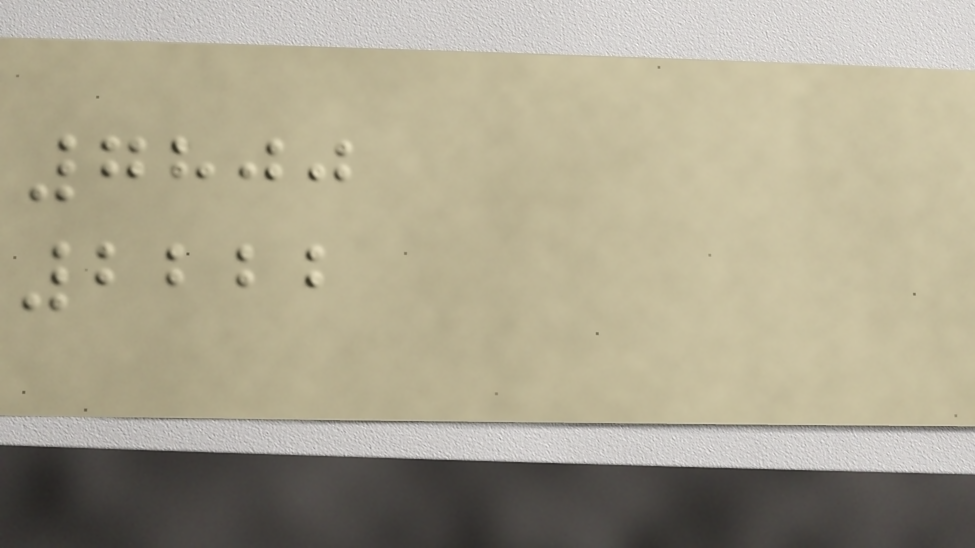7800
2222
